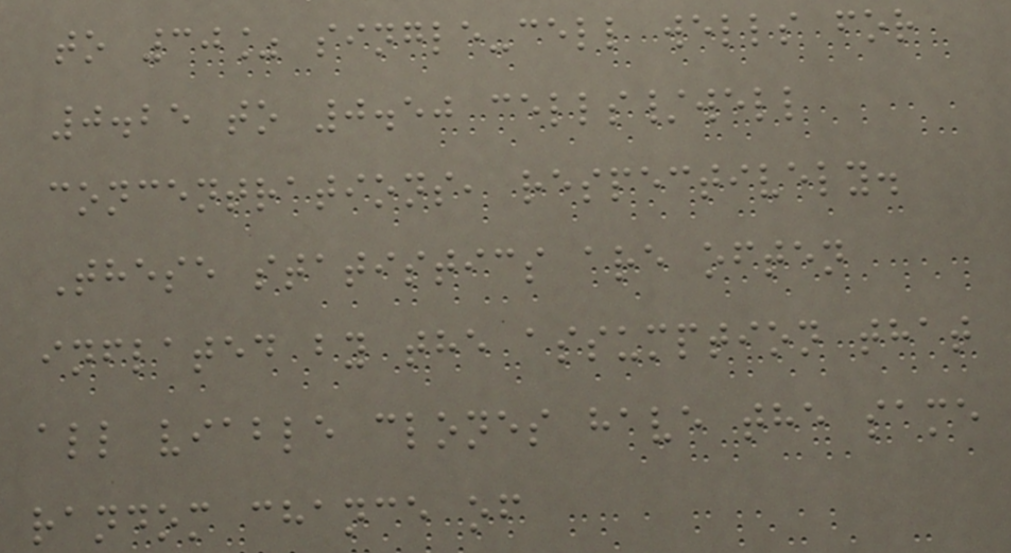to 30% single-cell wells for
0.25 to 0.50 cells/well
concentrations, respectively.
These statistics are often
inflated by the assumption that
all viable clones have the same
random chance of
